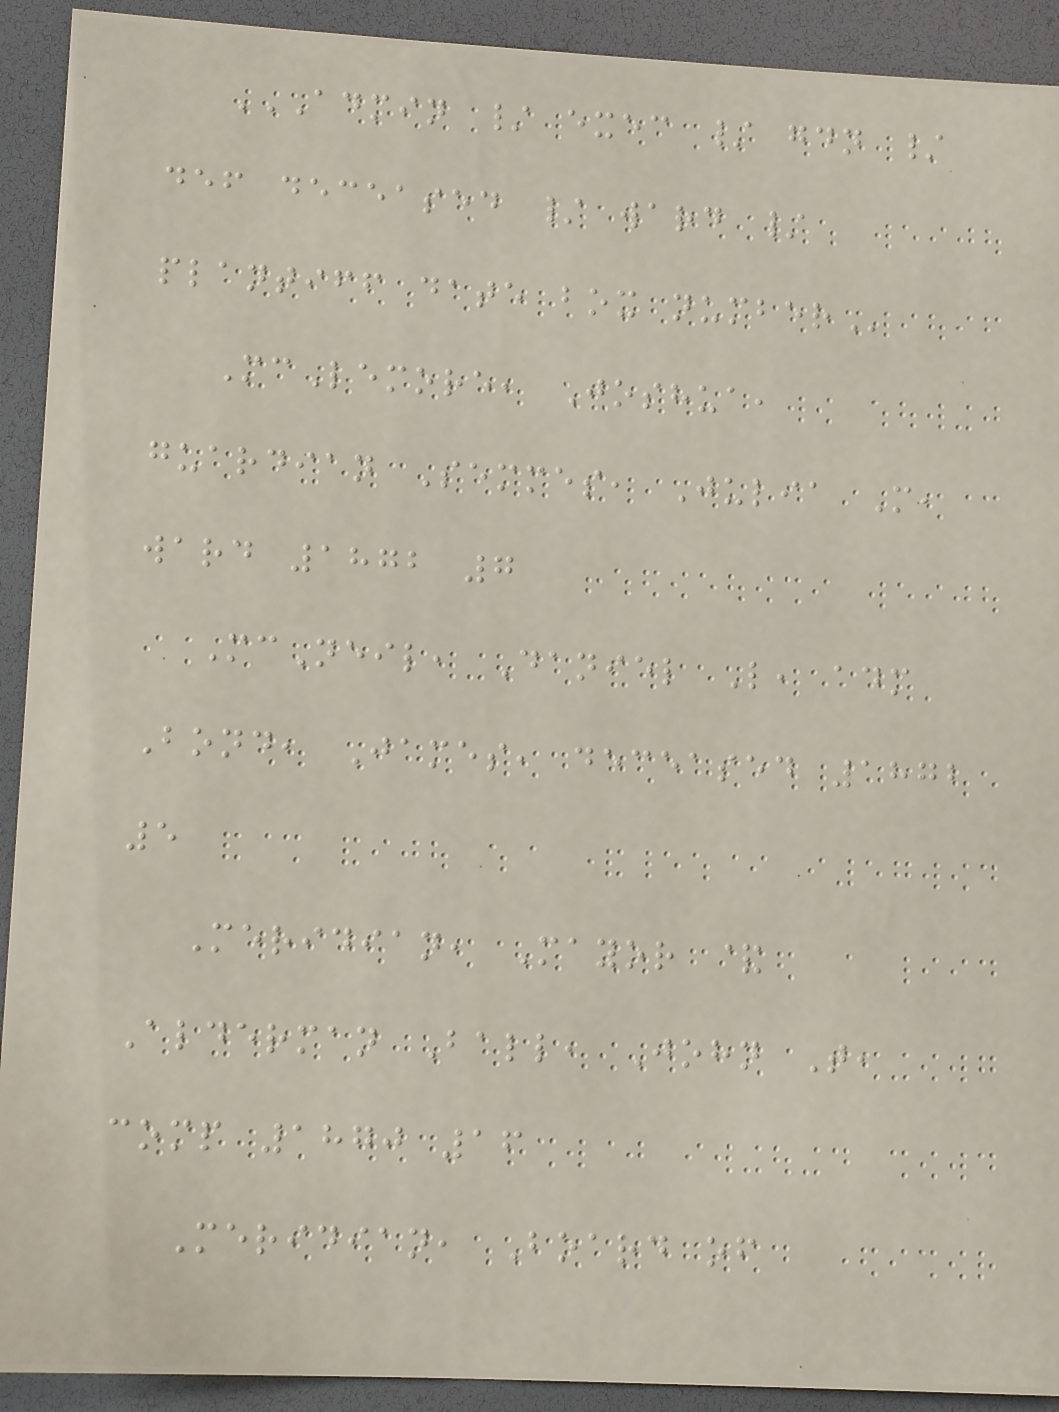ADMIN / EXEC / GDN /
DEF DECEASED / WARD /
PLANTIFF DATE BOX NUMBER
McLemore, Joshua,
guardian Semmes, Julia M,
ward 1872 7
McNeil, Daniel L, adm
Bond, James, deceased 1872
5
Meridian, Mayor &
Alderman Ball, John T,
comp 1870 16
Meridian, Board of
